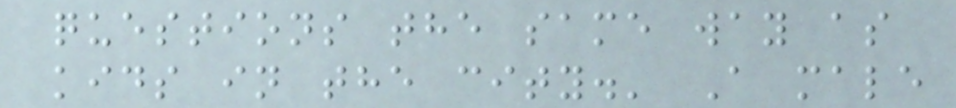questions the same way as
kids in the city.' A male
